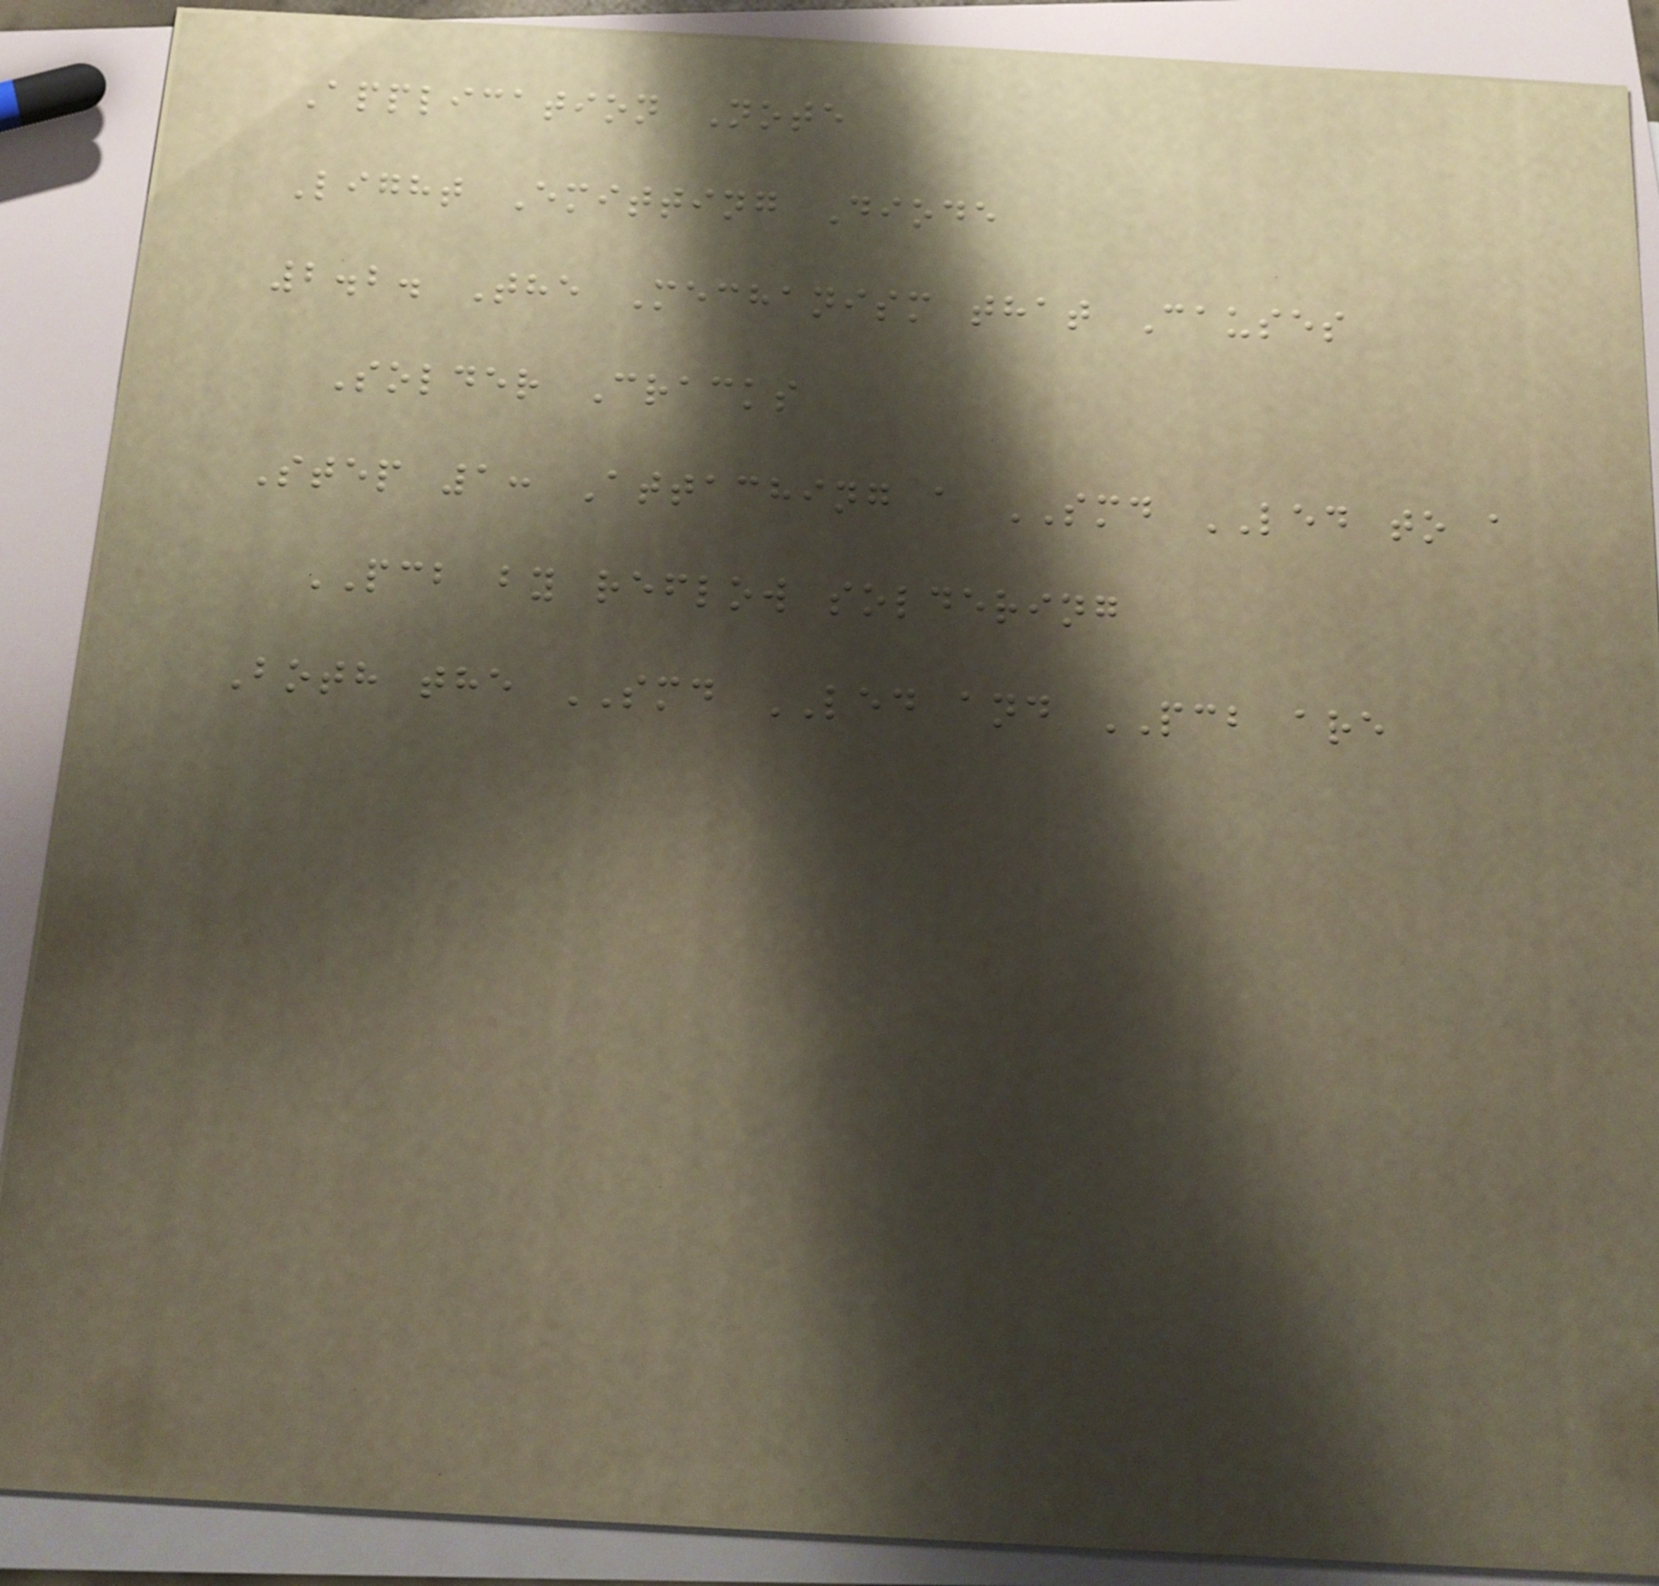Application Note
Light Emitting Diode
2.2. The Mechanism that Causes
Solder Cracks
Step 1: Attaching a SMD LED to a
PCB by reflow soldering
Both the SMD LED and PCB are
